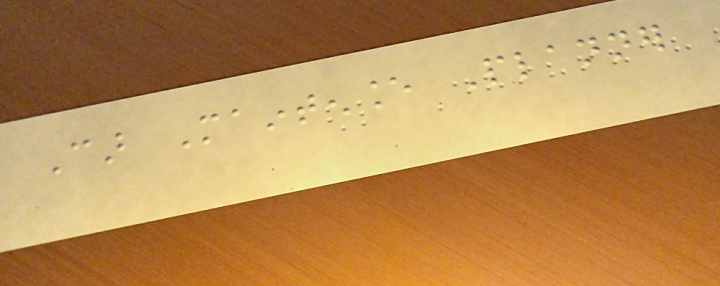Car Maintenance Planner
